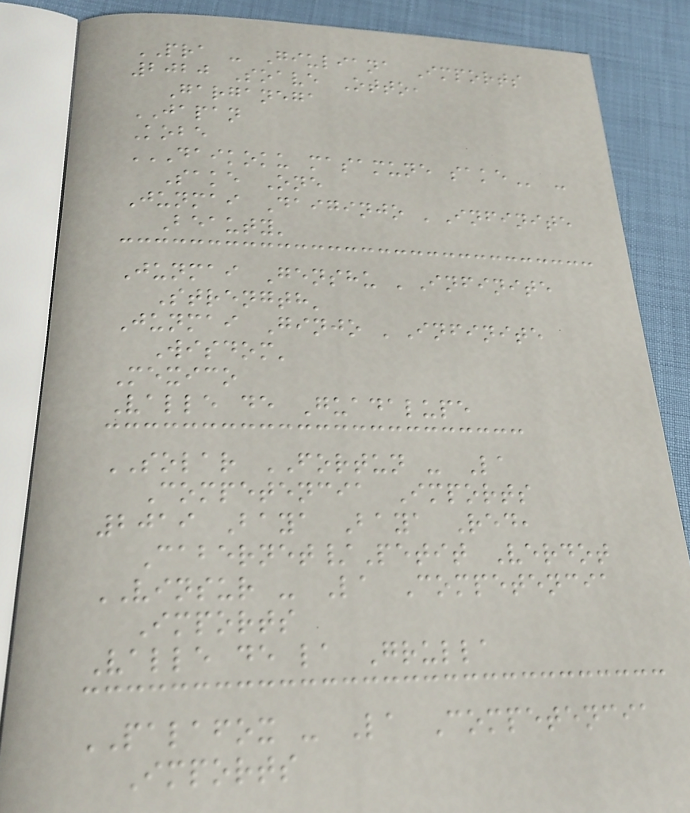PRA - Giuliana Imports
2020 Soave Otto,
Garganega
JAPAN
Kobe
DAIKOKU MASAMUNE SAKE -
Sake One
Junmai Daiginjo 'Infinite
Beauty'
Junmai Genshu 'Infinite
Strength'
Junmai Ginjo 'Infinite
Wisdom'
Mexico
Valle de Guadalupe
SOLAR FORTUN - La
Competencia Imports
2019 Baya Baya Red,
Cabernet/Petit Verdot
VINSUR - La Competencia
Imports
Valle de la Grulla
PALAFOX - La Competencia
Imports
